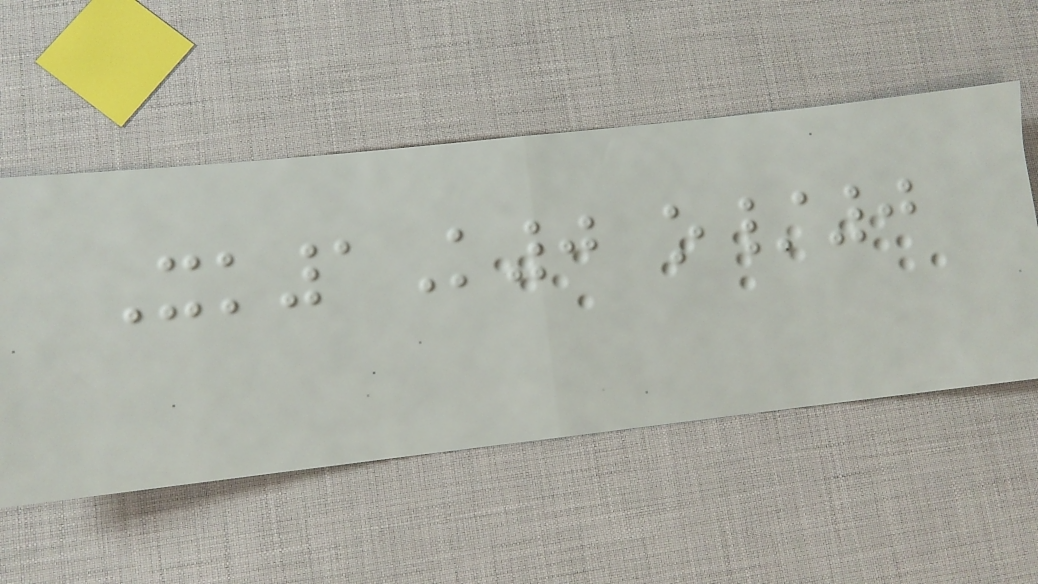Xk1K0 o/0
